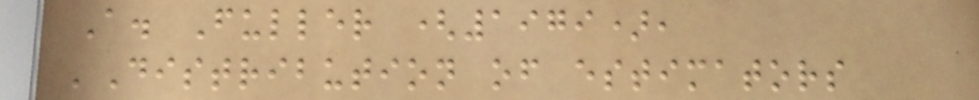A. Fuller (1979),
'Distribution of estimators
